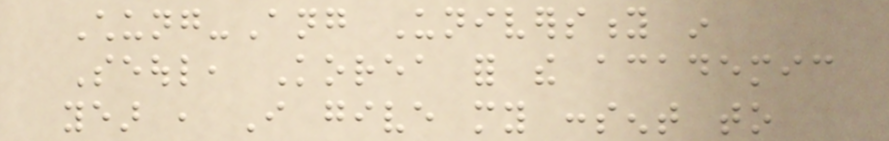Chung-Ang University in
Seoul, Korea for the academic
year , I give my consent to
